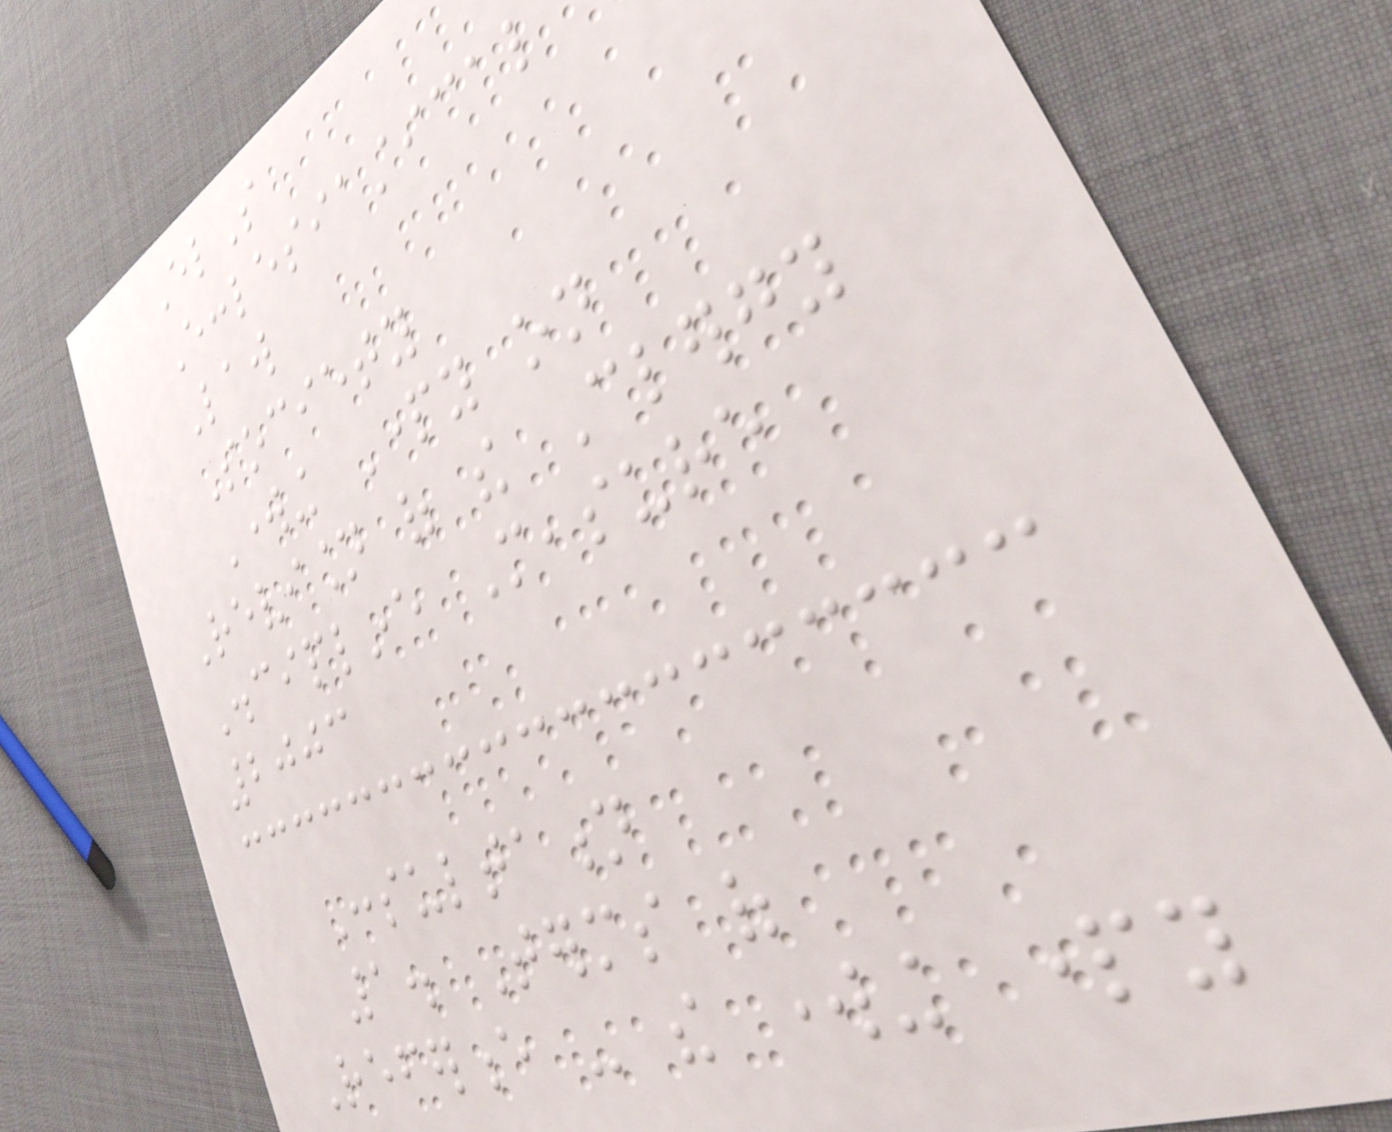ElS
Ecclesiastical
Law
Society
Working Party on
Revision of the Clergy
Discipline Measure
2003
Consultation
1. Terms of
Reference - the working party
